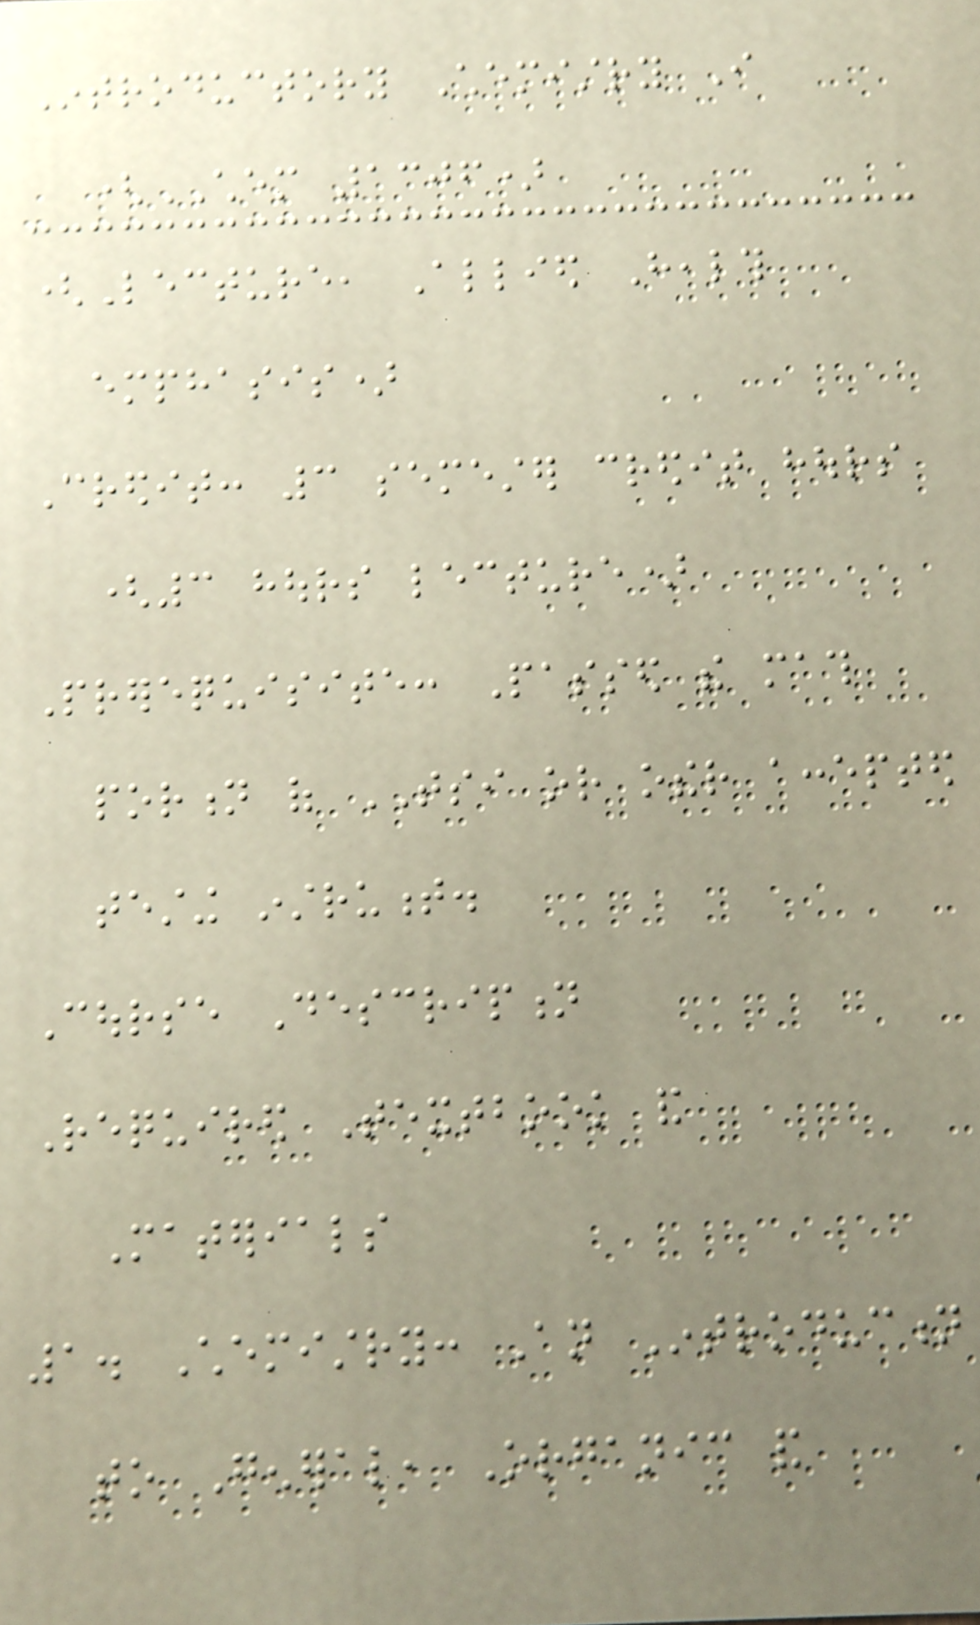Introductory Chemistry I
(CHEM 1306)
(Lecture, Allied Health
emphasis)
Credit: 3 semester credit hours
(3 hours lecture)
Prerequisite: Passed the math
portion of TSI or other accepted
testing instrument.
Course Description
Required Textbook and
Materials
1. Chemistry: An Introduction
to General, Organic and
